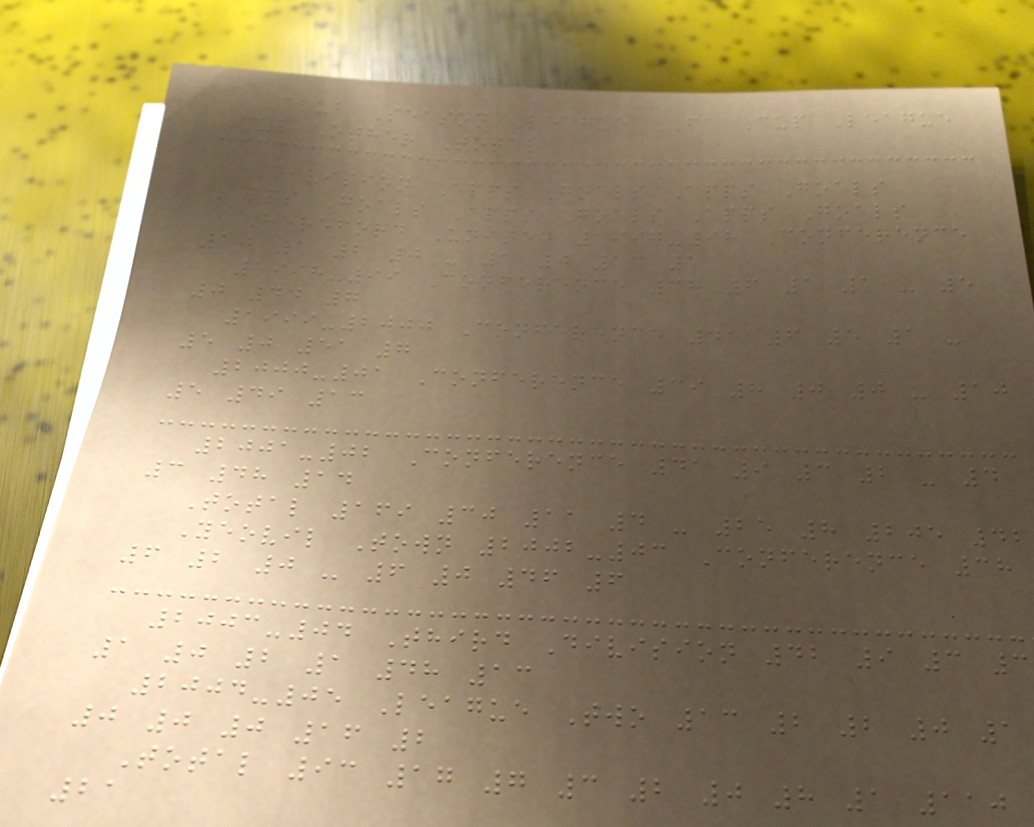Club Season League FA Cup League
Cup Other Total
Division Apps Goals Apps Goals
Apps Goals Apps Goals Apps Goals
Hereford United 1997-98 Conference
10 1 2 0 - 1 0 13 1
1998-99 Conference 38 6 1 1 - 5
0 44 7
1999-2000 Conference 41 6 5 1 -
5 0 51 7
2000-01 Conference 39 8 0 0 - 10
5 49 13
2001-02 Conference 41 9 3 2 - 4
3 48 14
Total 169 30 11 4 - 25 8 205 42
Yeovil Town 2002-03 Conference 38
6 2 0 - 6 0 46 6
2003-04 Third Division 42 9 3 3
1 0 2 1 48 13
2004-05 League Two 13 2 2 0 1
0 0 0 16 2
Total 93 17 7 3 2 0 8 1 110
21
